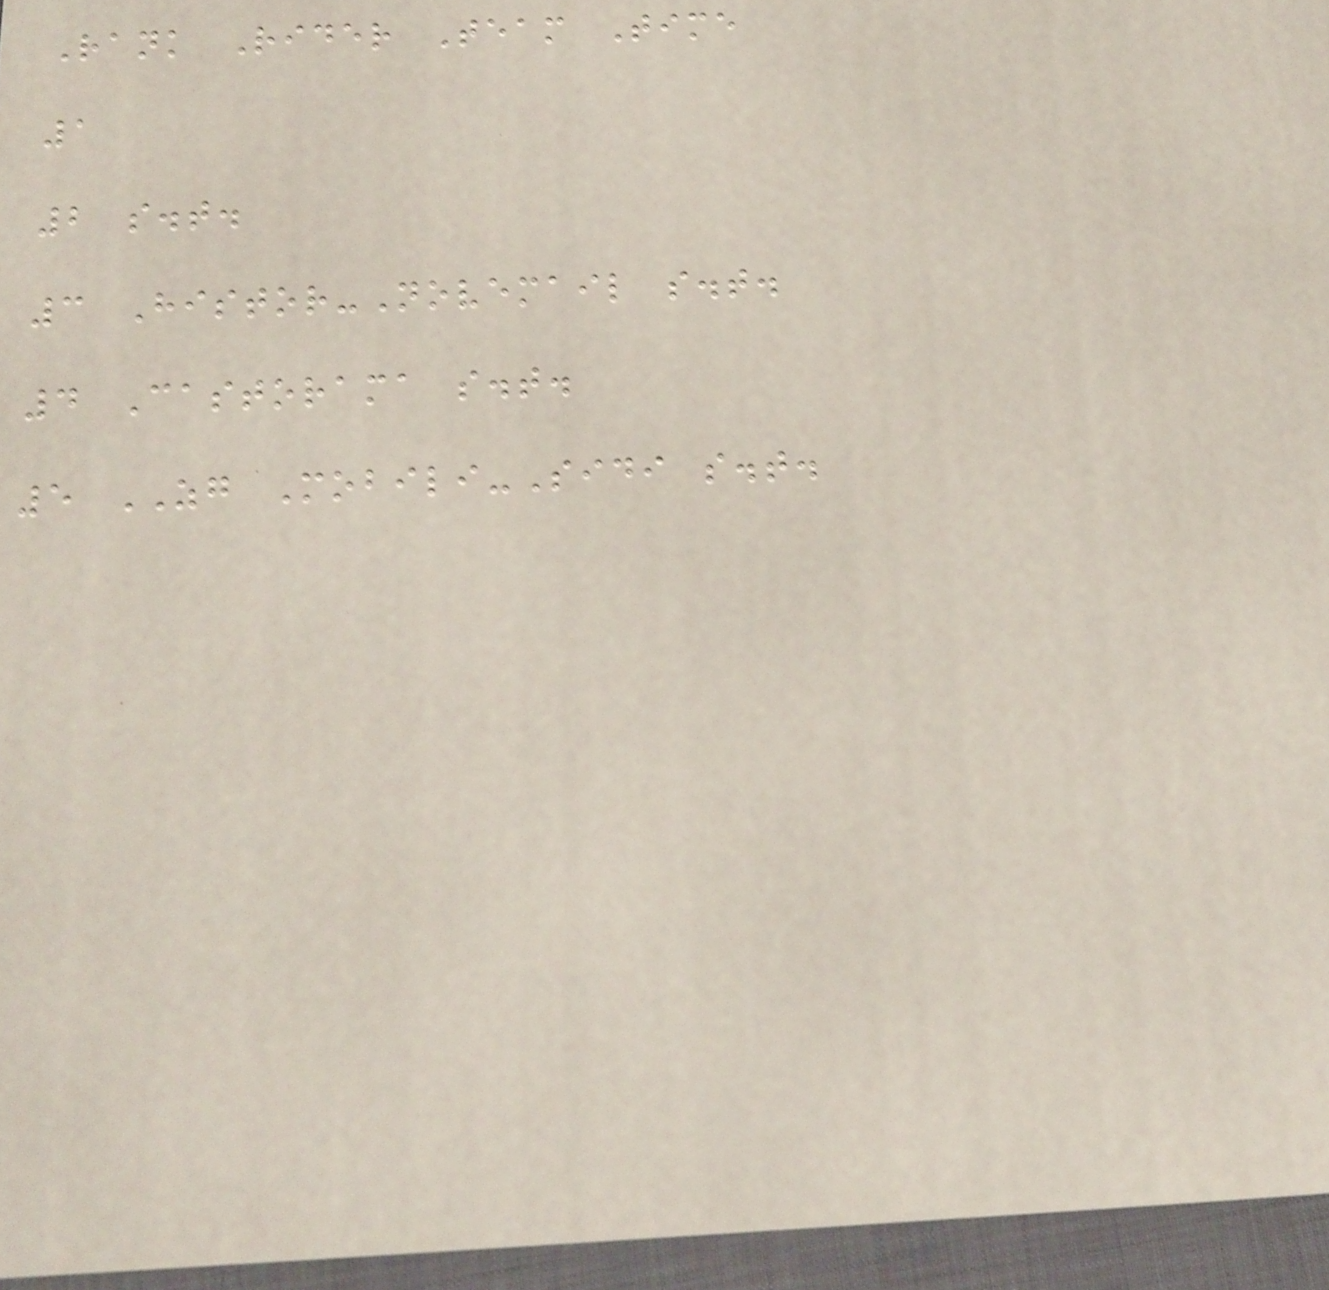Rank Rider Team Time
1
2 s.t.
3 Histor-Novemail s.t.
4 Castorama s.t.
5 ZG Mobili-Sidi s.t.
